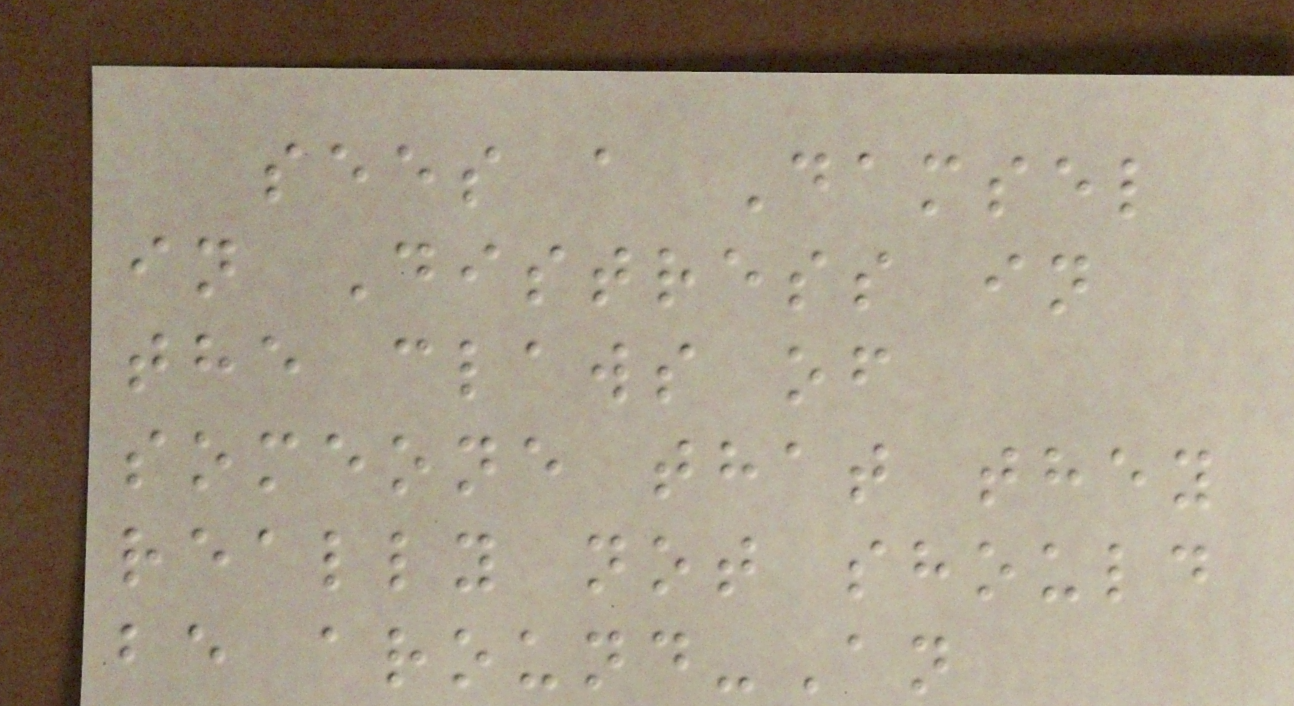sees a Damsel
in Distress in
the claws of
someone that they
really not should
be around-An
